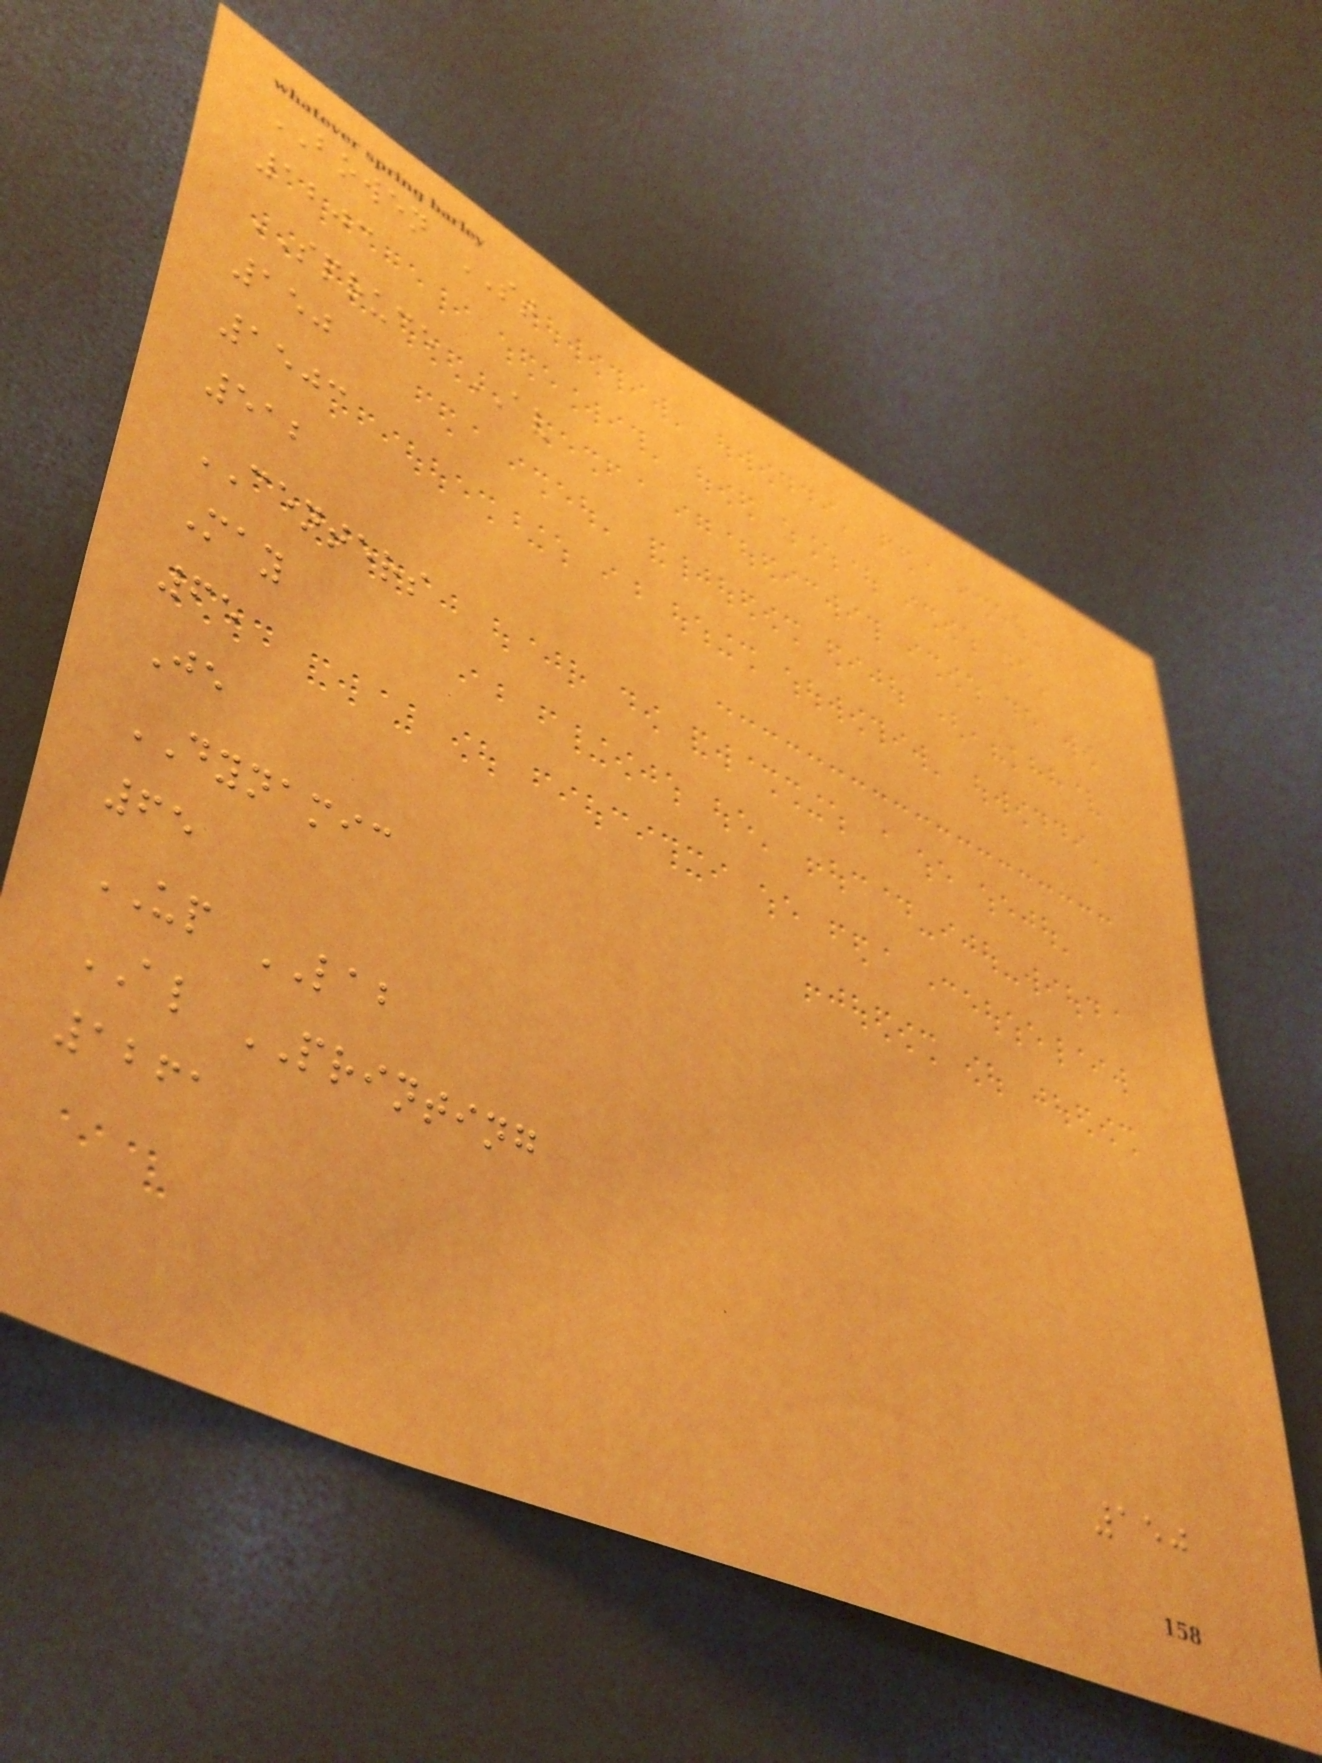BOWEN ST
1203
SPRUCE AV
150
1503
512
CENTERS
May
65
Je
DYNAMIC
65
UP LAB
AL PRINTING
1261
150
